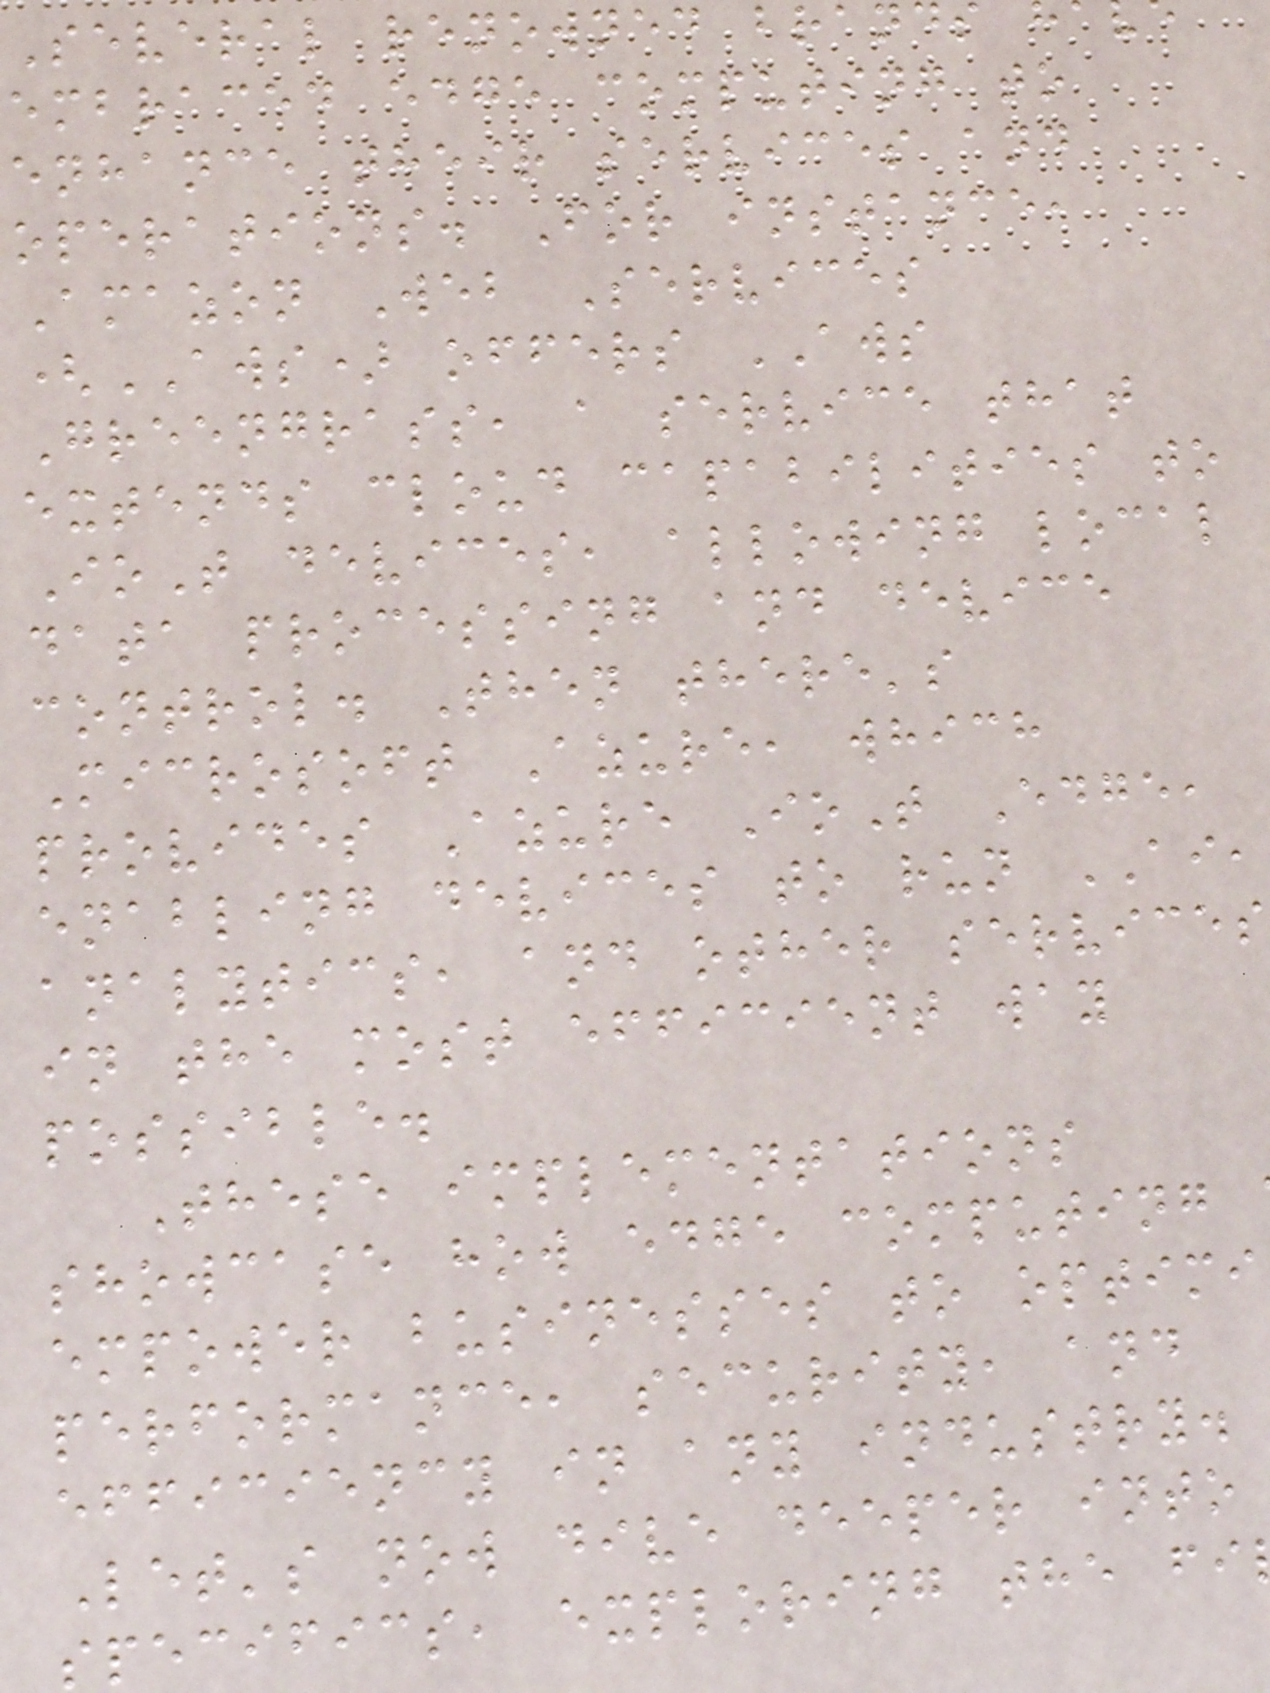Several renowned brands
embraced edge computing to
enhance their services and
operations. For instance,
Amazon Web Services
(AWS) offers AWS
Greengrass, a service that
extends cloud capabilities to
IoT devices, allowing local
data processing and device
control. Then there's
Microsoft Azure, which
provides Azure IoT Edge,
enabling devices to run AI,
analytics, and other services
in the most efficient way
possible.
These implementations
showcase how edge computing
empower businesses to optimi
performance, security, and
efficiency in any industry.
Let's now dive deeper into
specifics, exploring the fi
